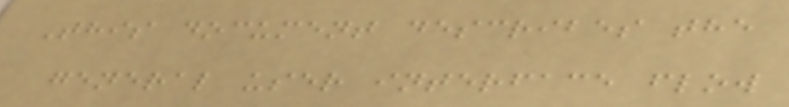This document describes the
general user interface flow
